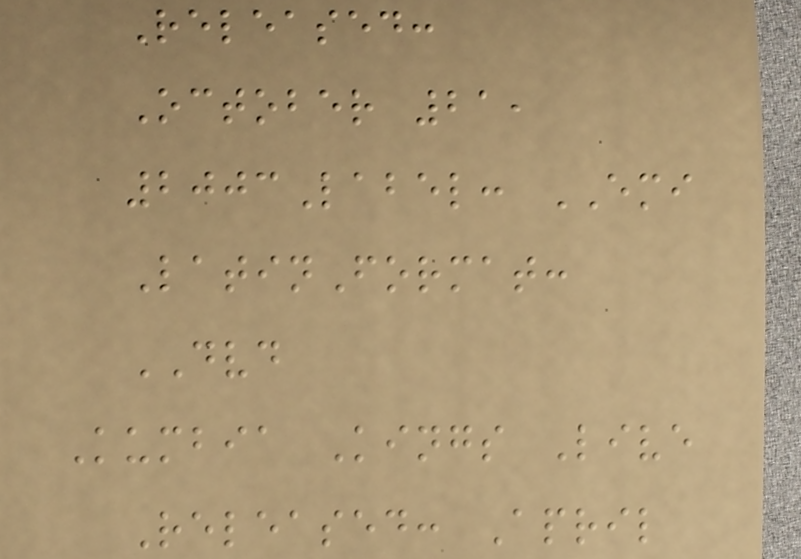Released:
October 21,
2003Label: EMI
LatinFormat:
DVD
Kumbia Kings Live
Released: April
